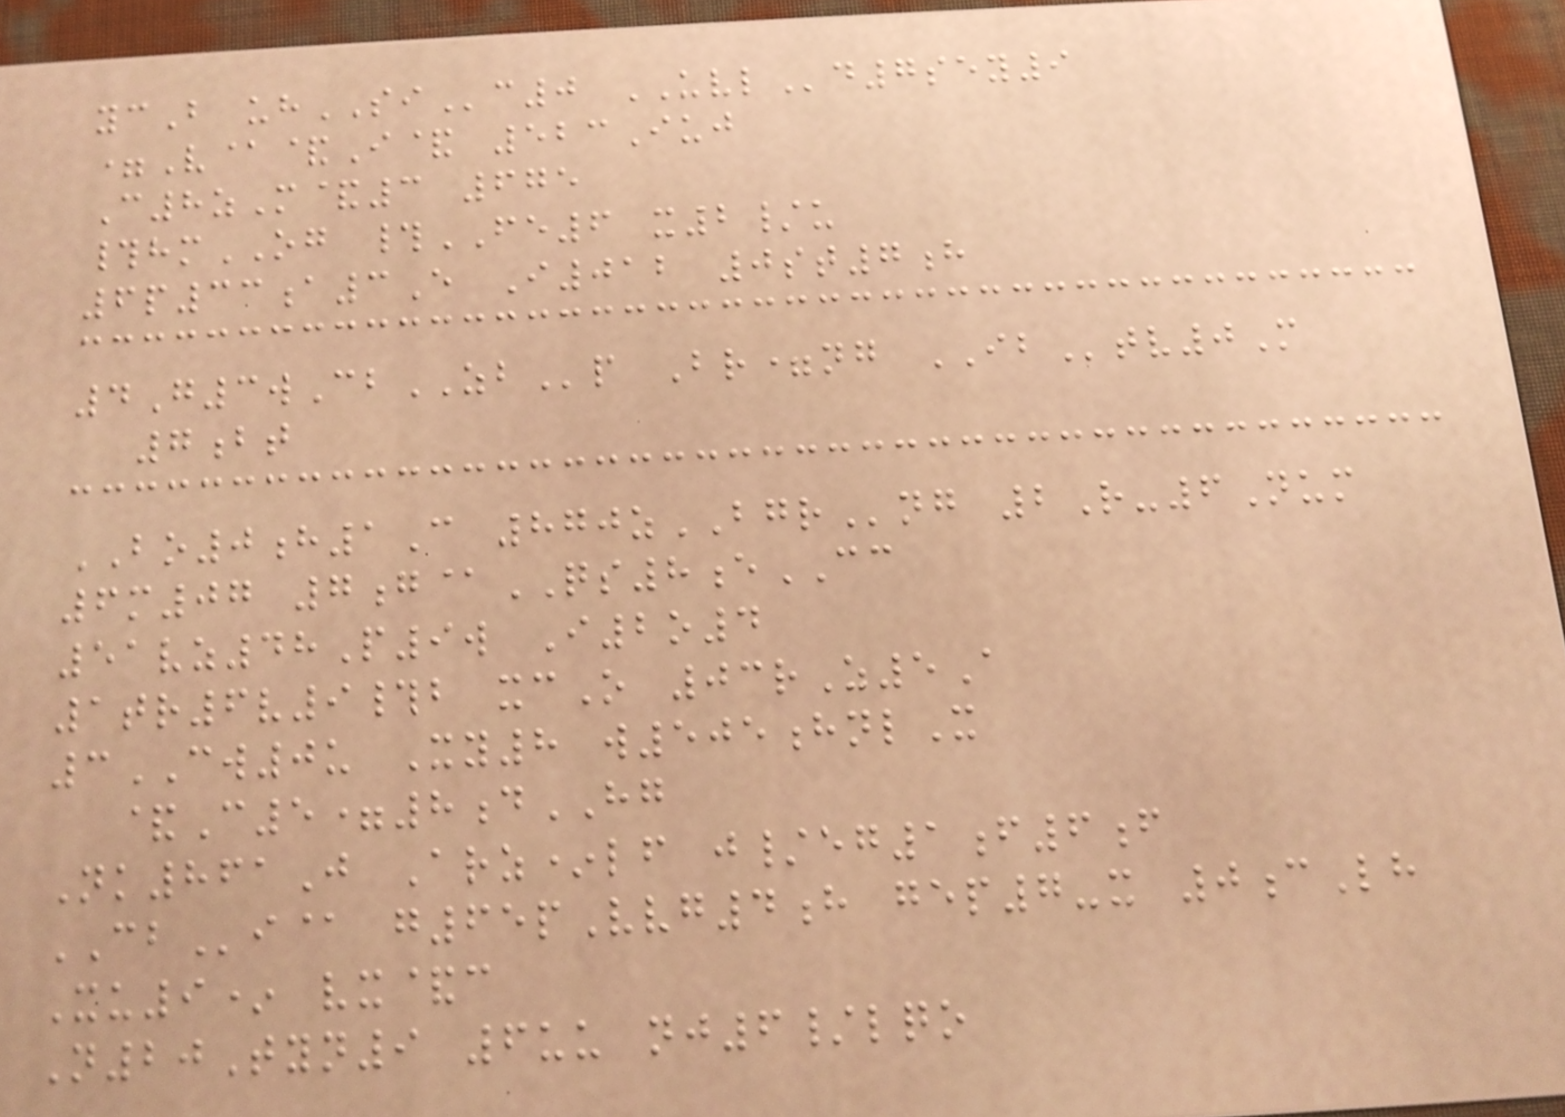ycB uhSIc0 UVLd7sey9
=V@&I& 523Iuj
C8zM&3 675
#hmOG #FE6 x2/u
6p33a3E I012 0st7h
4G3wCbZBp Br=ng IBtv0M
7bt
BO0h1C 870zBGRng 2R-6Num
6m07 7g@QS8eCC
51vz48P9w I2o4
1tr6v9#b xcO 03rZ5A
3CW0u Xy8 w505hnlX
&C5=8dHG
Nk861J Arz*lf j/eg1f6f
CBi@ g65pVvg4h gep7-x 0cLh
Xu9* vx&c
N20Tyn9 6uu nj6/lqo
